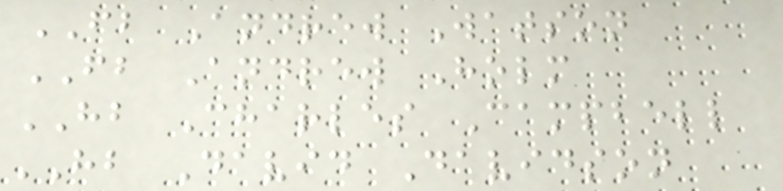FB Andrew Watson
FB Andrew Holm
HB Charles Campbell
HB David Davidson
